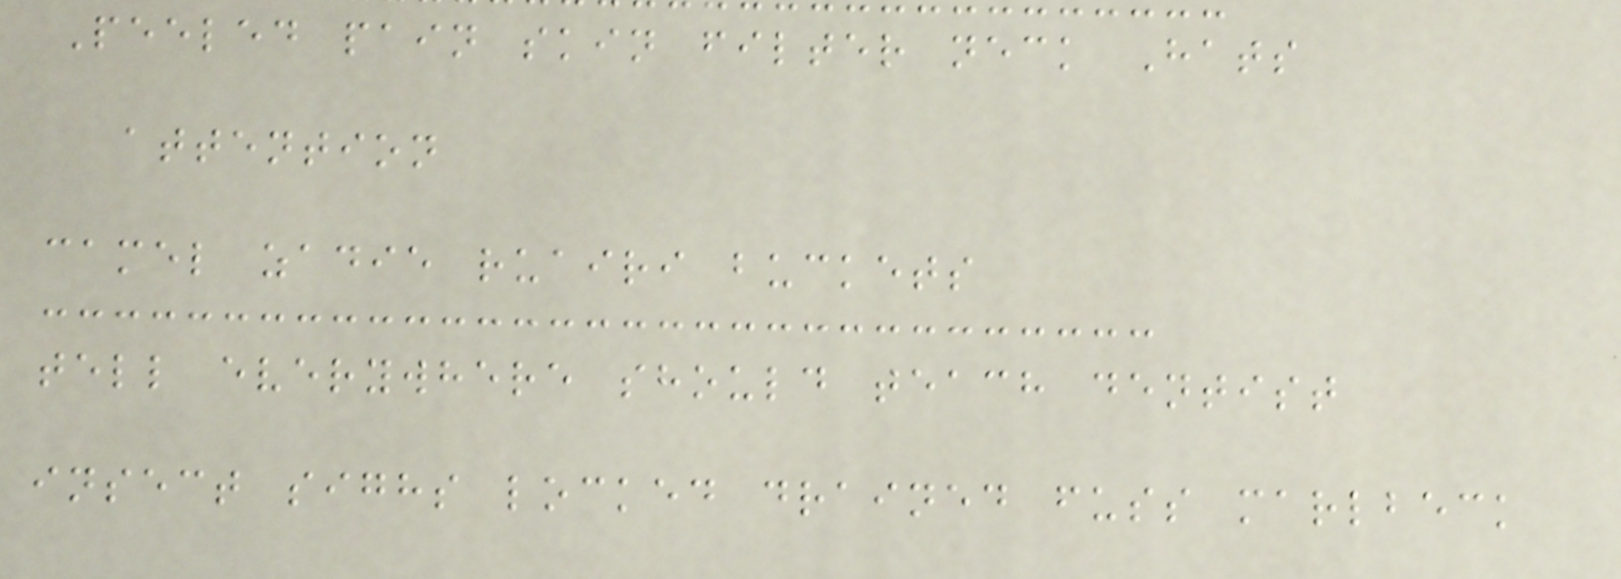Peeled pain skin filter neck Hats
attention
camel zadie ruairi buckets
tell everywhere should teach dentist
insect sighs locked drained fuss marlbeck
